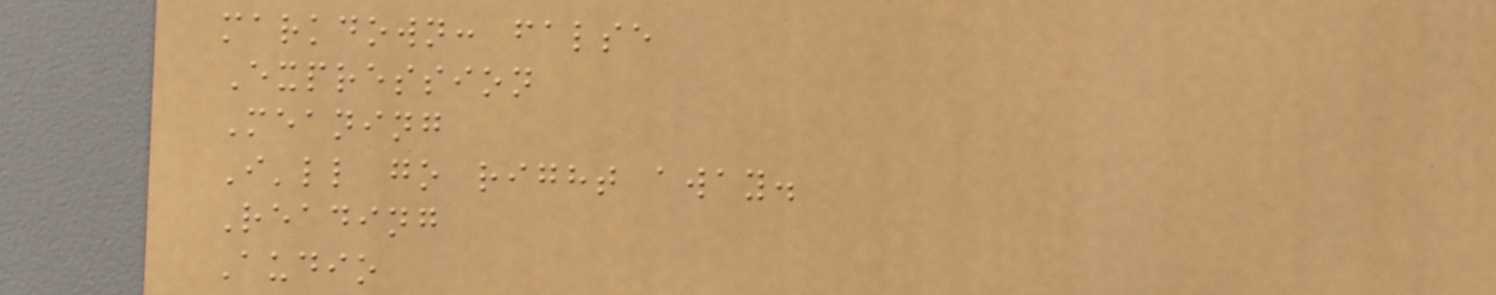markdown: false
Expression
Meaning
I'll go right away.
Reading
Audio
